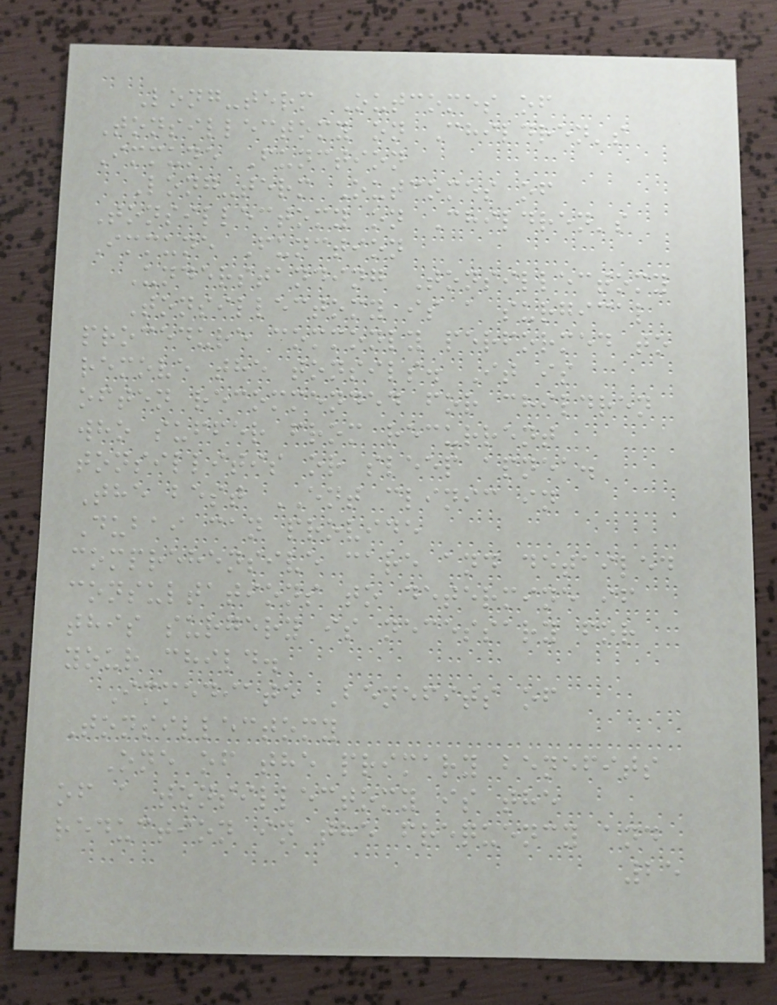Long-term Outcomes of
Tonsillectomy on Children's
Immune Function
Long-term Outcomes of
Tonsillectomy on Children's
Immune Function
Understanding Tonsillectomy
Tonsillectomy is a surgical
procedure commonly performed to
remove the tonsils. It is
often recommended for children
who suffer from recurrent
tonsillitis or sleep apnea.
The best ENT clinic in
Dubai can provide
comprehensive care and detailed
consultations to determine if
this surgery is necessary for
your child.
Immediate Benefits of
Tonsillectomy
One of the primary benefits
of a tonsillectomy is the
reduction in the frequency and
25
